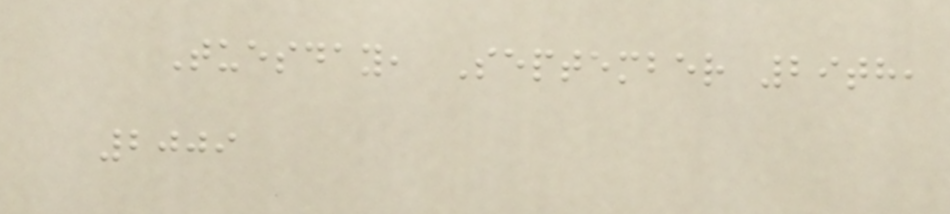Tuesday, September 29th,
2009
